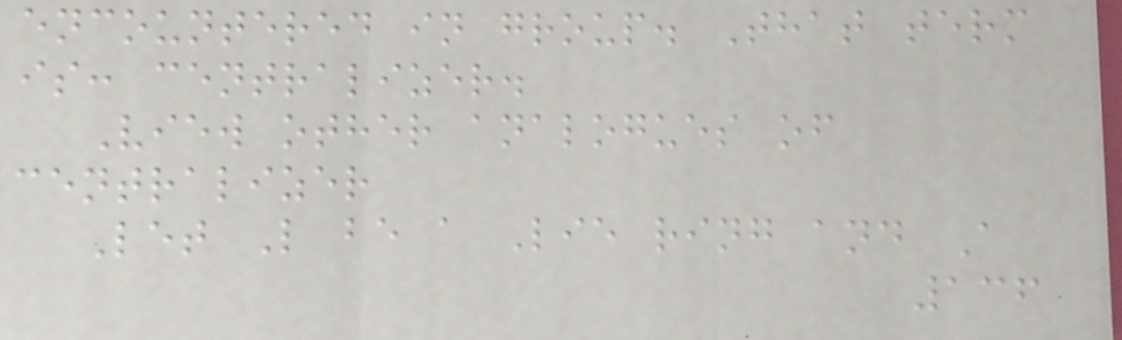encountered in group. That term
is: centralizer.
View other analogues of
centralizer
Let L be a Lie ring and A
136
